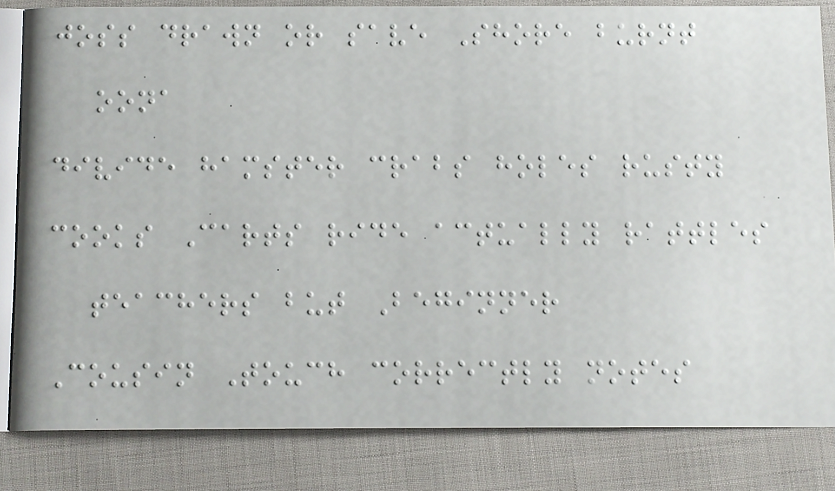joss drawn or save Shore burnt
oona
divide hamster crabs holes rusty
cooks Carts ride actually rattles
teachers but Beginner
Cousin Touch correctly notes
